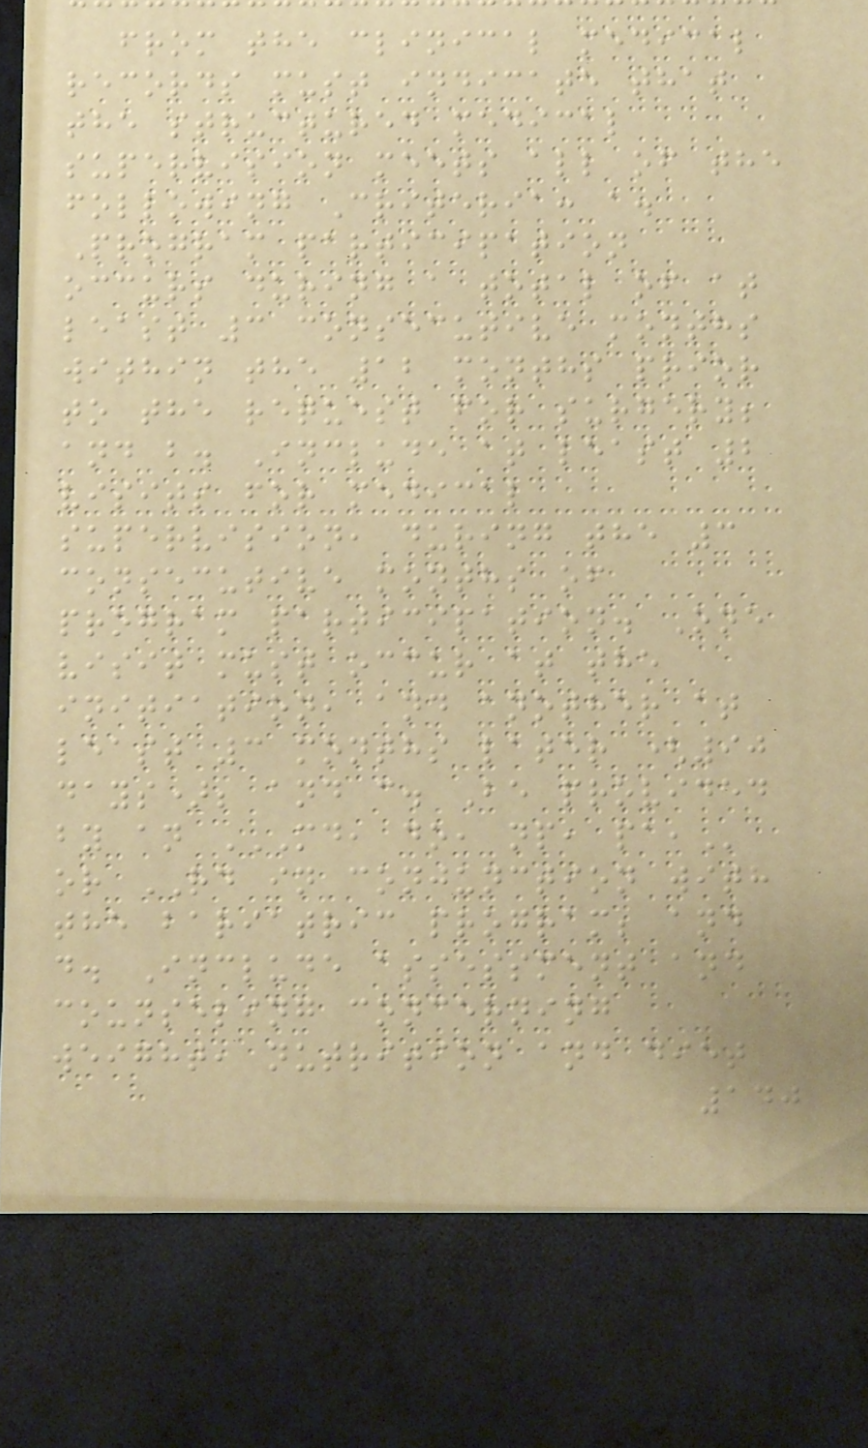from the clinical medical
records must indicate that
the structured medical
supervision meets all of the
following Criteria: a.
Program participation
occurs during a total of at
least 3 consecutive months
within the 12 months prior
to the request for surgery;
and b. Include at least 2
visits for medical
supervision, during the 3
consecutive months of
program participation. One
visit must occur at the
initiation, and another at
least 3 months later (90
days); and c. Be provided
by an MD, DO, NP, PA,
or RD in conjunction with
the bariatric program; and
d. Include assessment and
counseling concerning
weight, nutrition and diet
140
